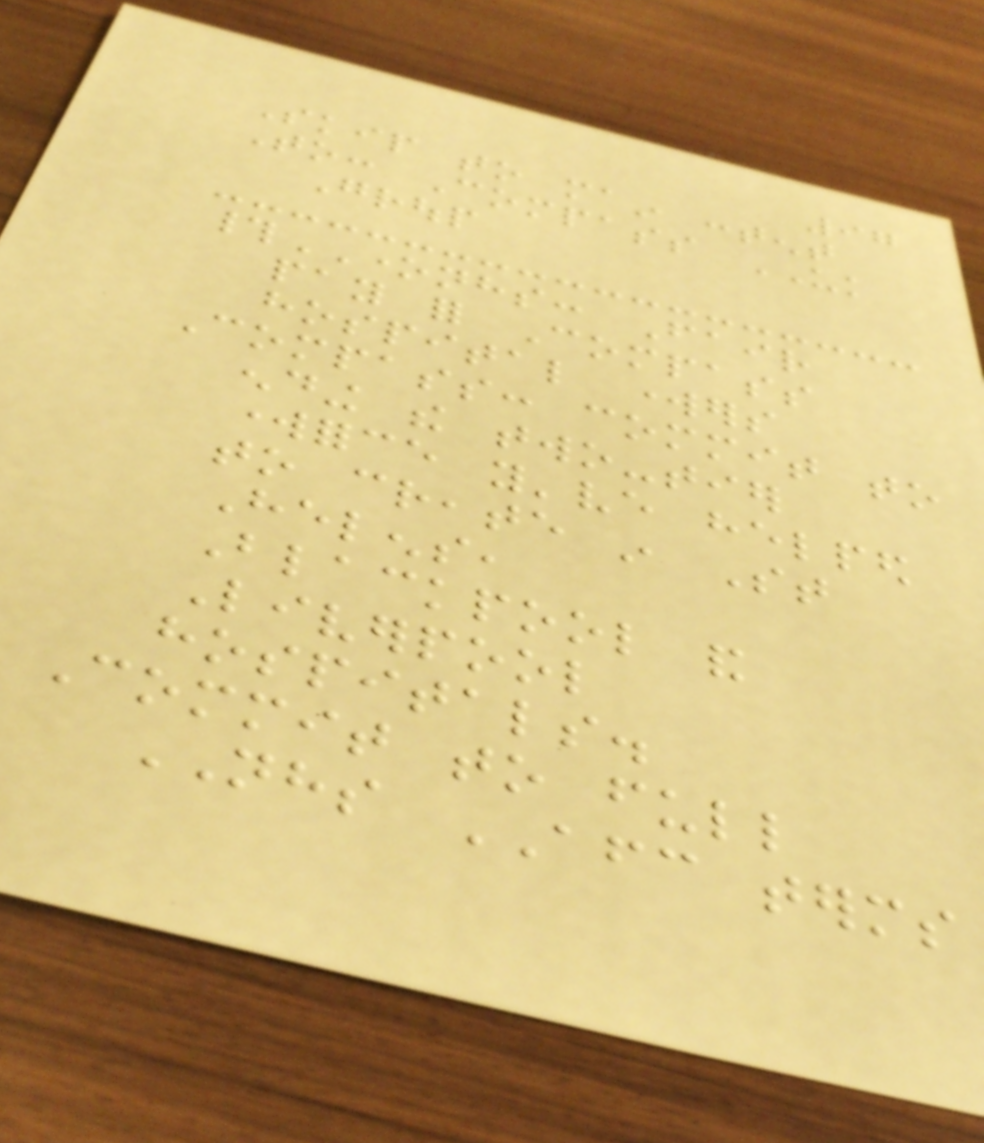97
Skip to main content
To: Compass UK
Group
#ONENHS: Fair
pay for Compass
hospital workers
Compass: commit to
ending the two-tier
workforce you've helped
to create in St
Helens,
Blackpool and
Liverpool
hospitals.
Commit to full
NHS AFC terms
